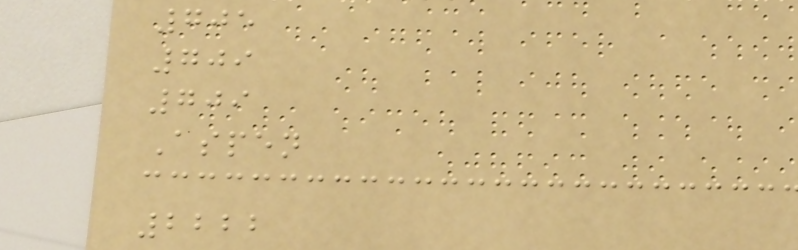705
709
709
Aspen
2222
